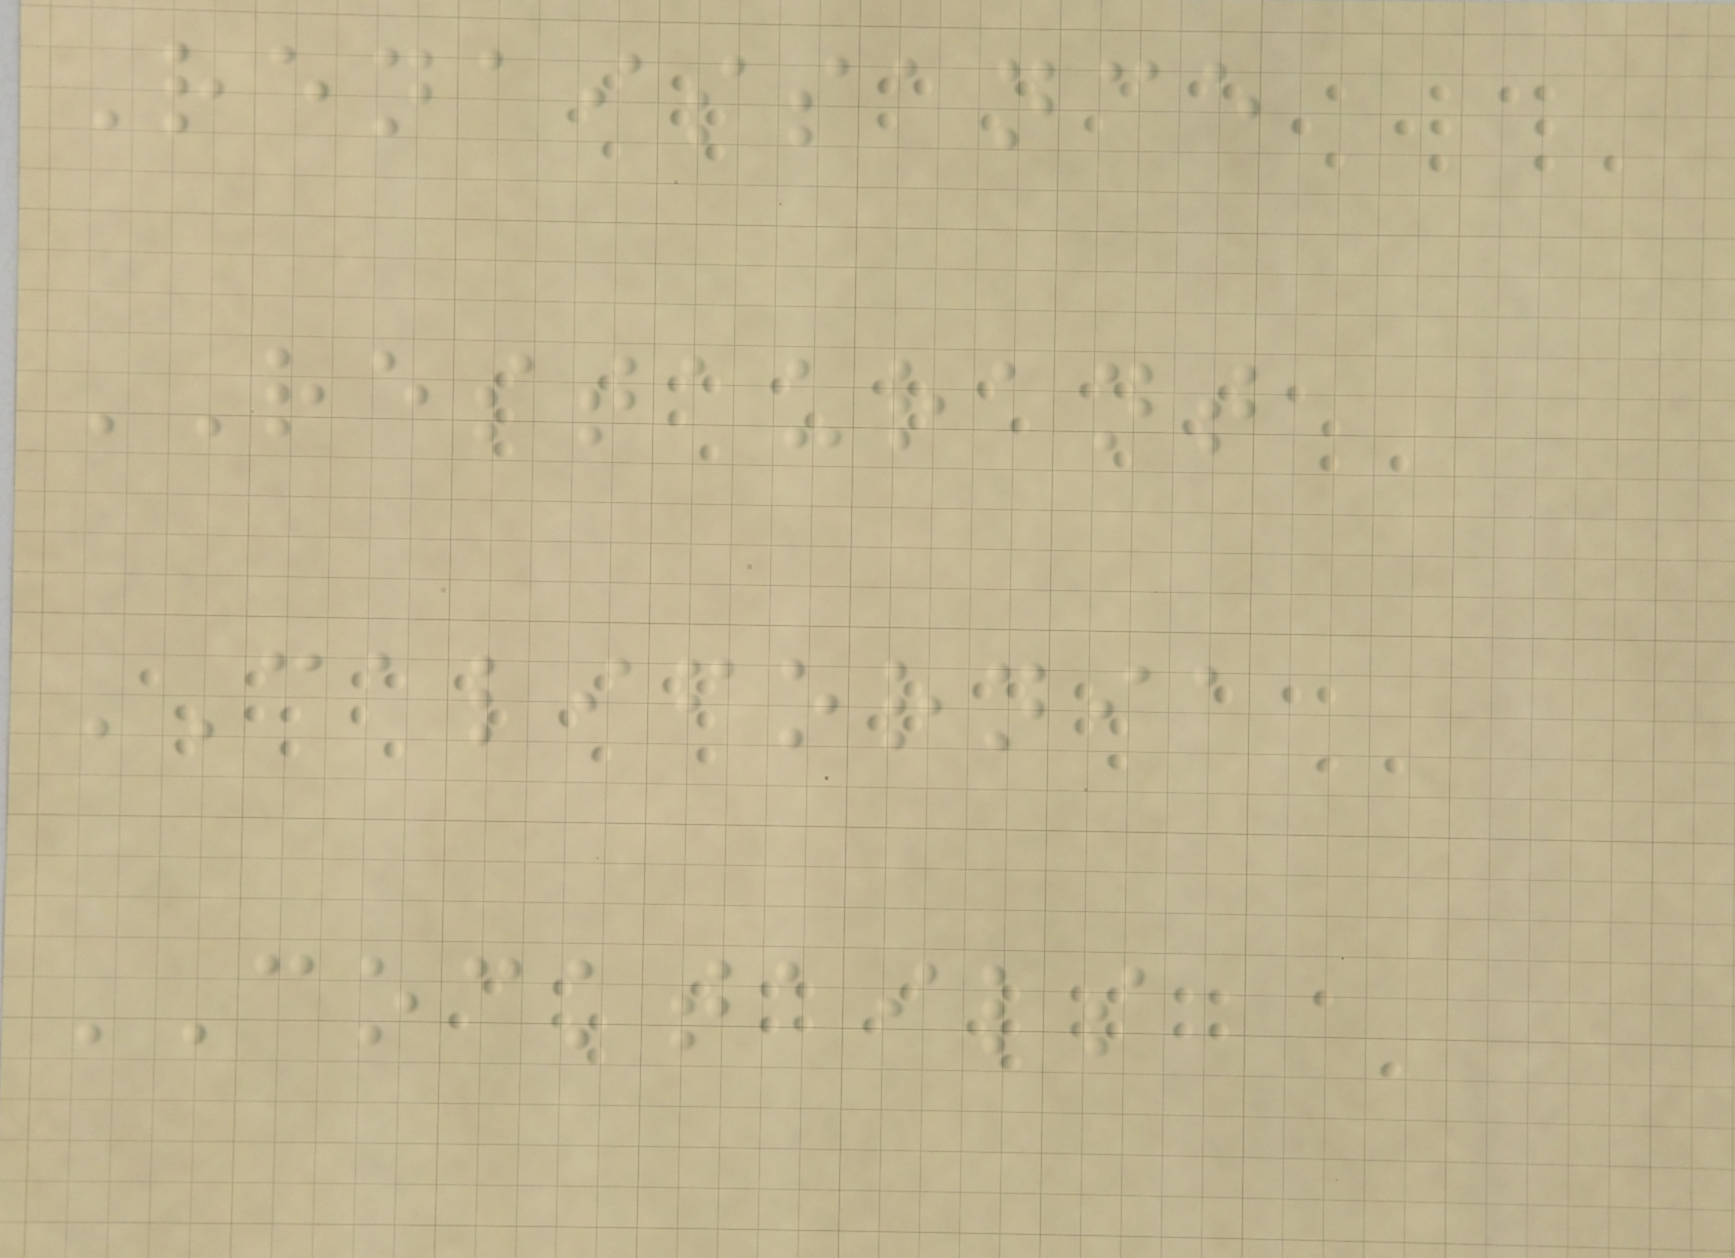Renaissance
RESTAURANT
CALIFORNIA
COCKTAILS
